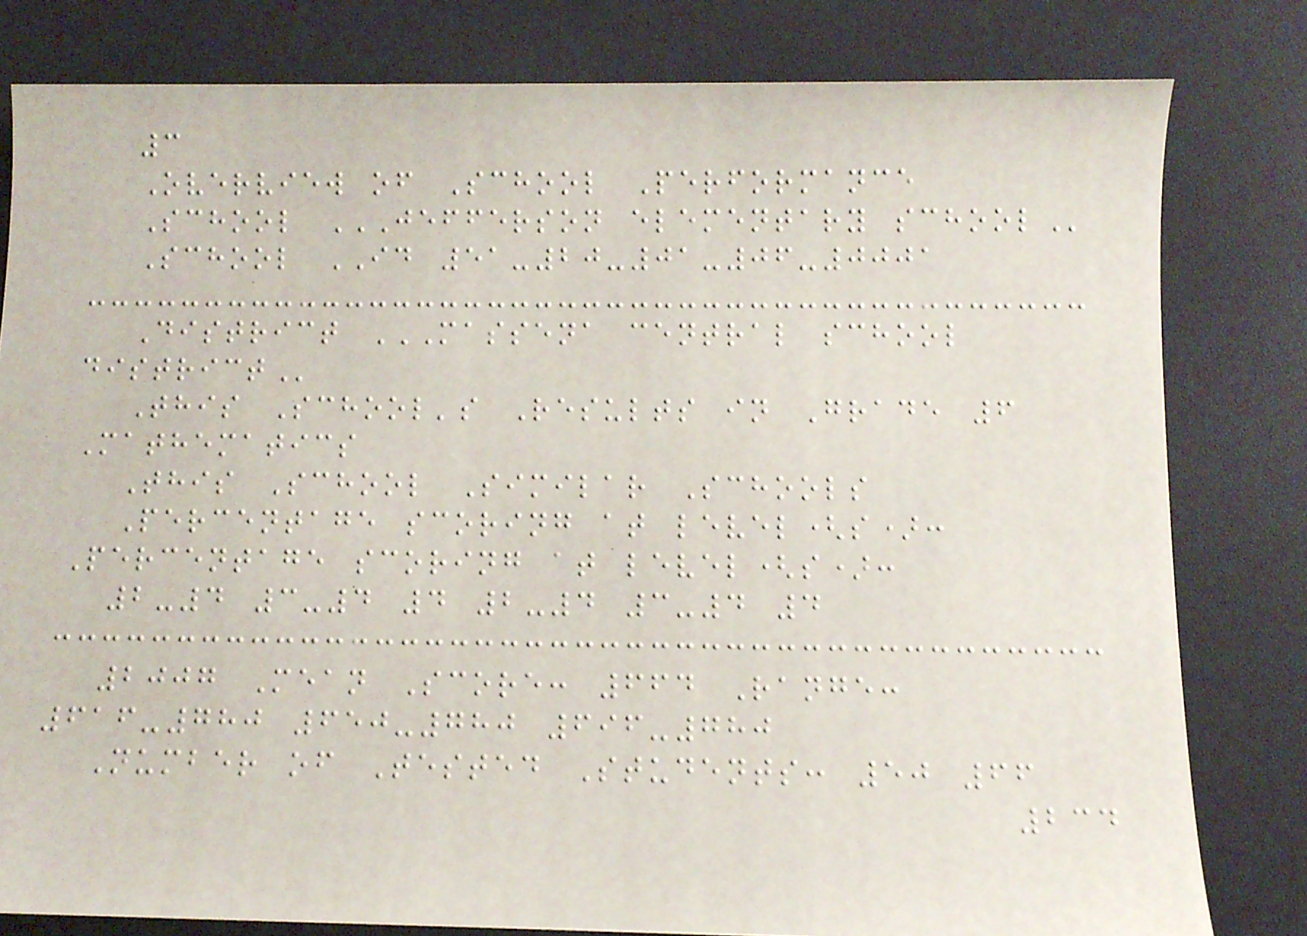3
Overview of School Performance
School JEFFERSON ELEMENTARY SCHOOL
School ID 51-20-01-06-0001
District MASSENA CENTRAL SCHOOL
DISTRICT
This School's Results in Grade 6
Mathematics
This School Similar Schools
Percentage scoring at level(s):
Percentage scoring at level(s):
2-4 3-4 4 2-4 3-4 4
2007 Mean Score: 664 Range:
616-780 650-780 696-780
Number of Tested Students: 50 66
234
